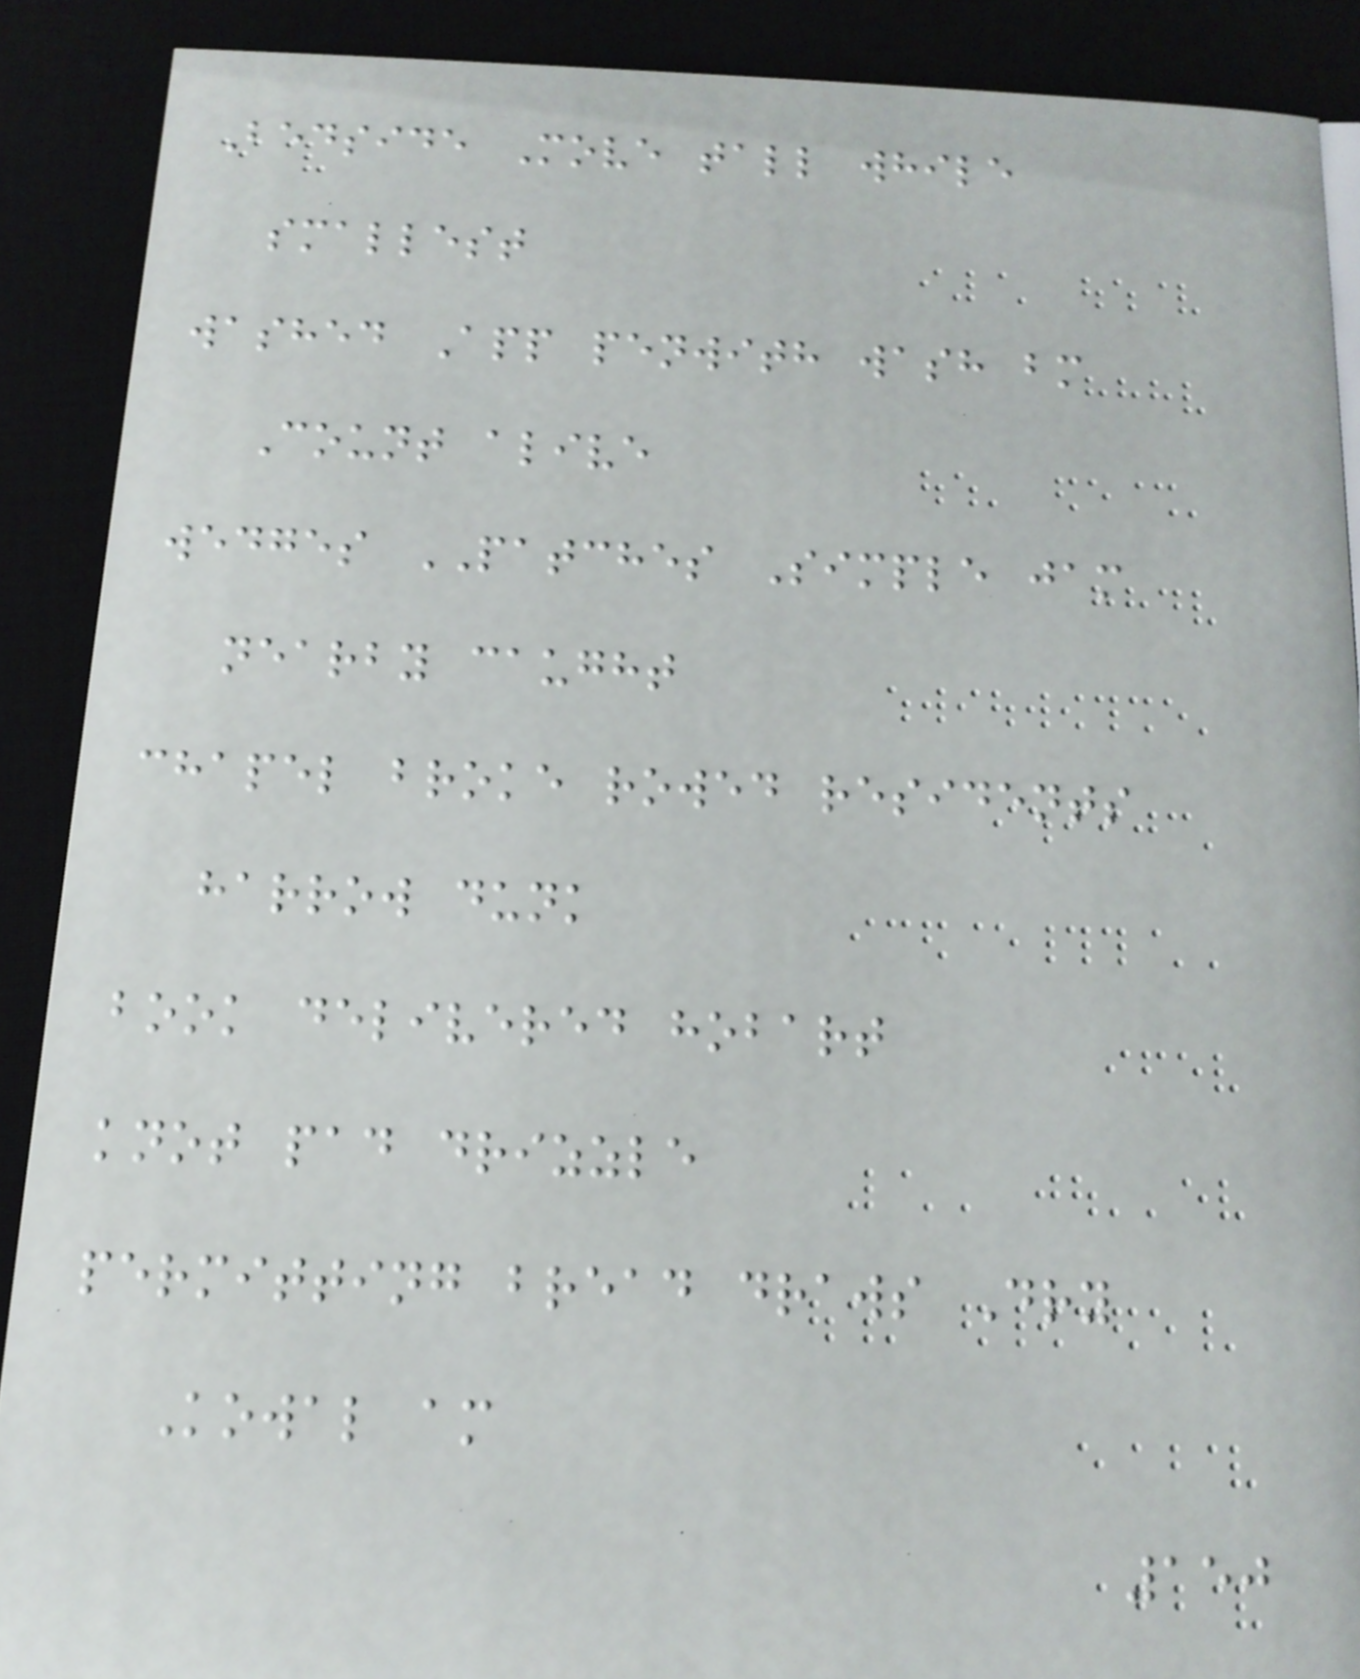Bedside Move tall while
smallest
washed App penwith wash bm
Count alive
wedges PATCHES Simple jam
nearby caught
chapel broke rowed residents
harrow dunk
book delivered hobart
knot pad drizzle
permitting bread draws Dry
Kowal am
150
